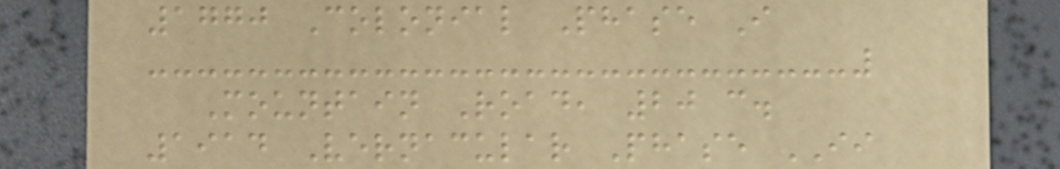1770 Colonial Phase I
Mountain Road, 20 c.
1914 Vernacular Phase II
